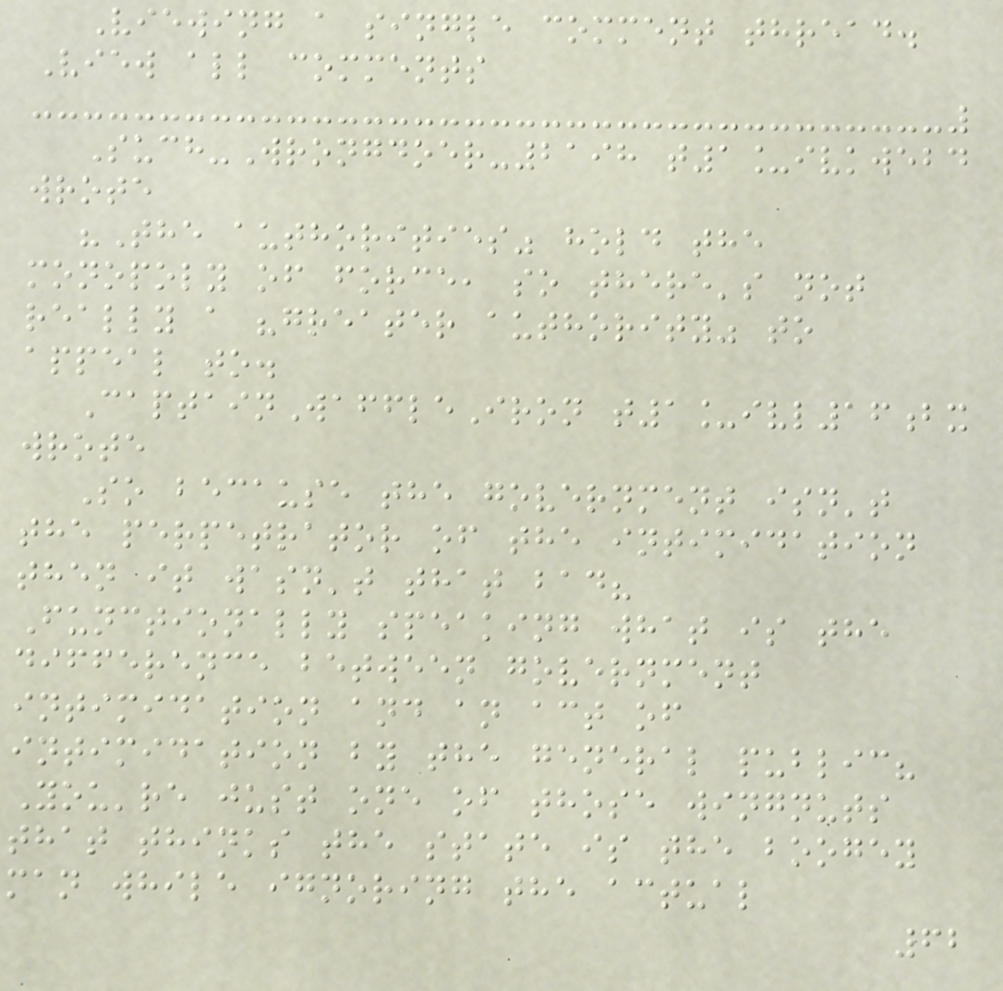Viewing a single comment thread.
View all comments
Such-Wrongdoer-2198 t1_ivkwebd
wrote
"The authorities" hold the
monopoly of force, so there's not
really a "greater authority" to
appeal to.
CaptainWaffleIron t1_ivl16bx
wrote
So because the government isn't
the perpetrator of the intimidation
then it wasn't that bad?
Functionally speaking what is the
difference between government
intimidation and an act of
intimidation by the general public?
You're just one of those wingnuts
that thinks the state is the boogey
man while ignoring the actual
62
